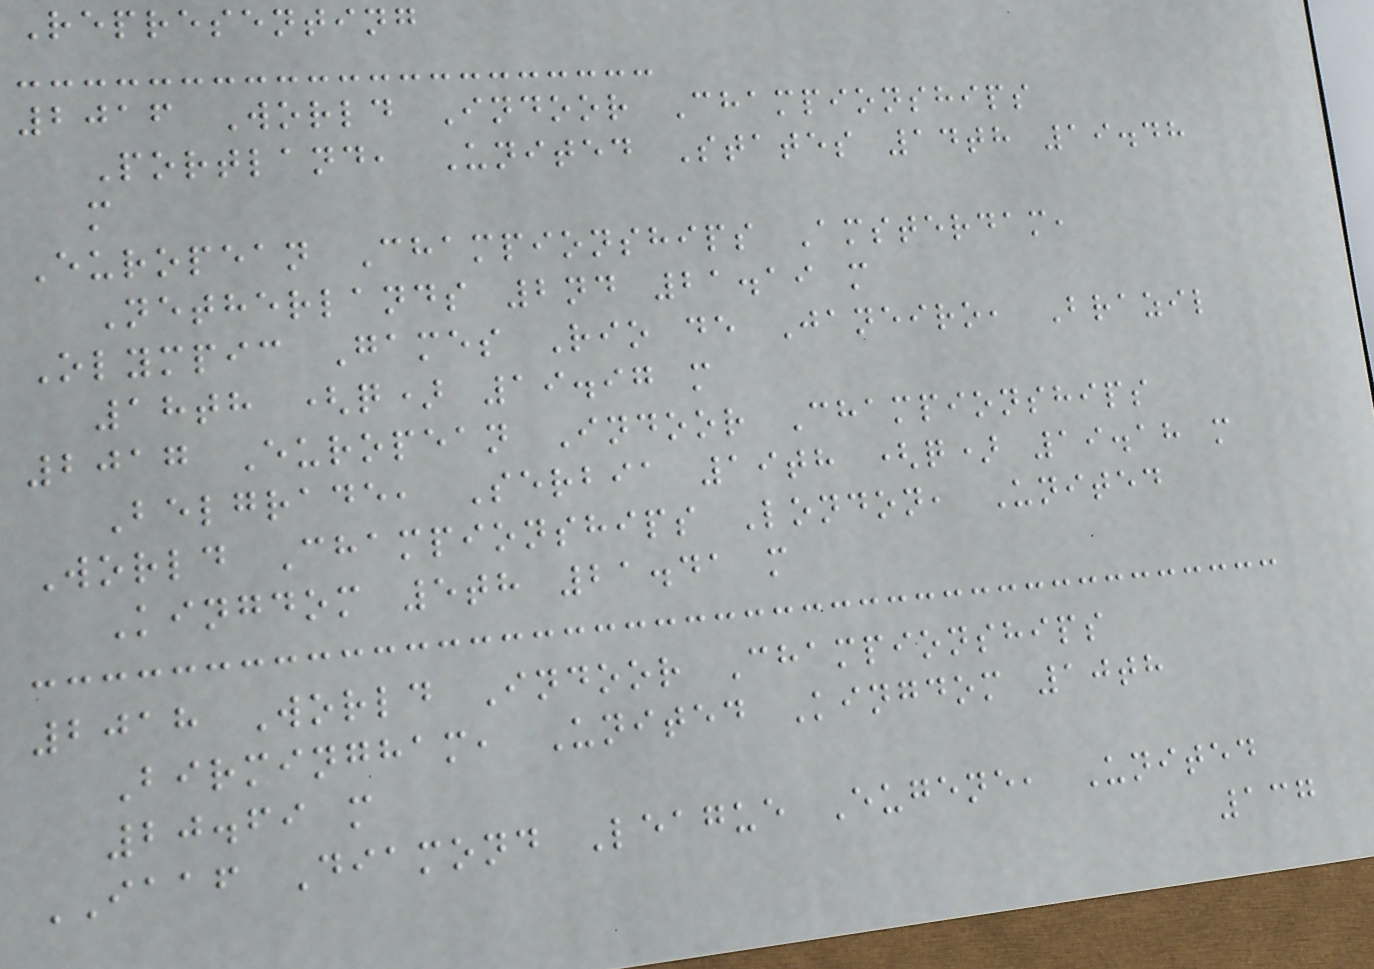Representing
2016 World Indoor Championships
Portland, United States 14th 19.48
m
European Championships Amsterdam,
Netherlands 2nd 21.19 m
Olympic Games Rio de Janeiro, Brazil
18th (q) 19.97 m
2017 European Indoor Championships
Belgrade, Serbia 19th (q) 19.18 m
World Championships London, United
Kingdom 5th 21.41 m
2018 World Indoor Championships
Birmingham, United Kingdom 10th
20.69 m
IAAF Diamond League Eugene, United
137
